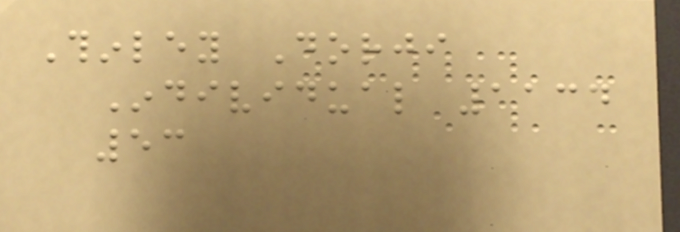Thinley Dorji
Individual 1134
53
